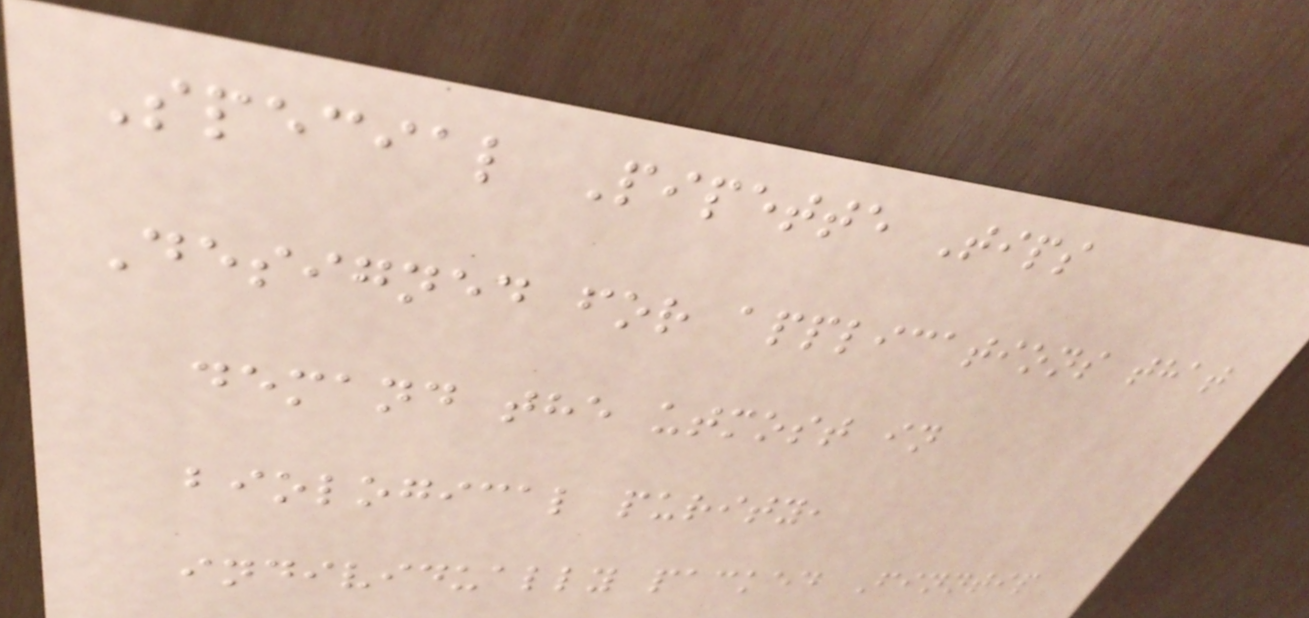Special Pipette Tips
Designed for applications that
demand the utmost in
biological purity,
individually packed Finntip
